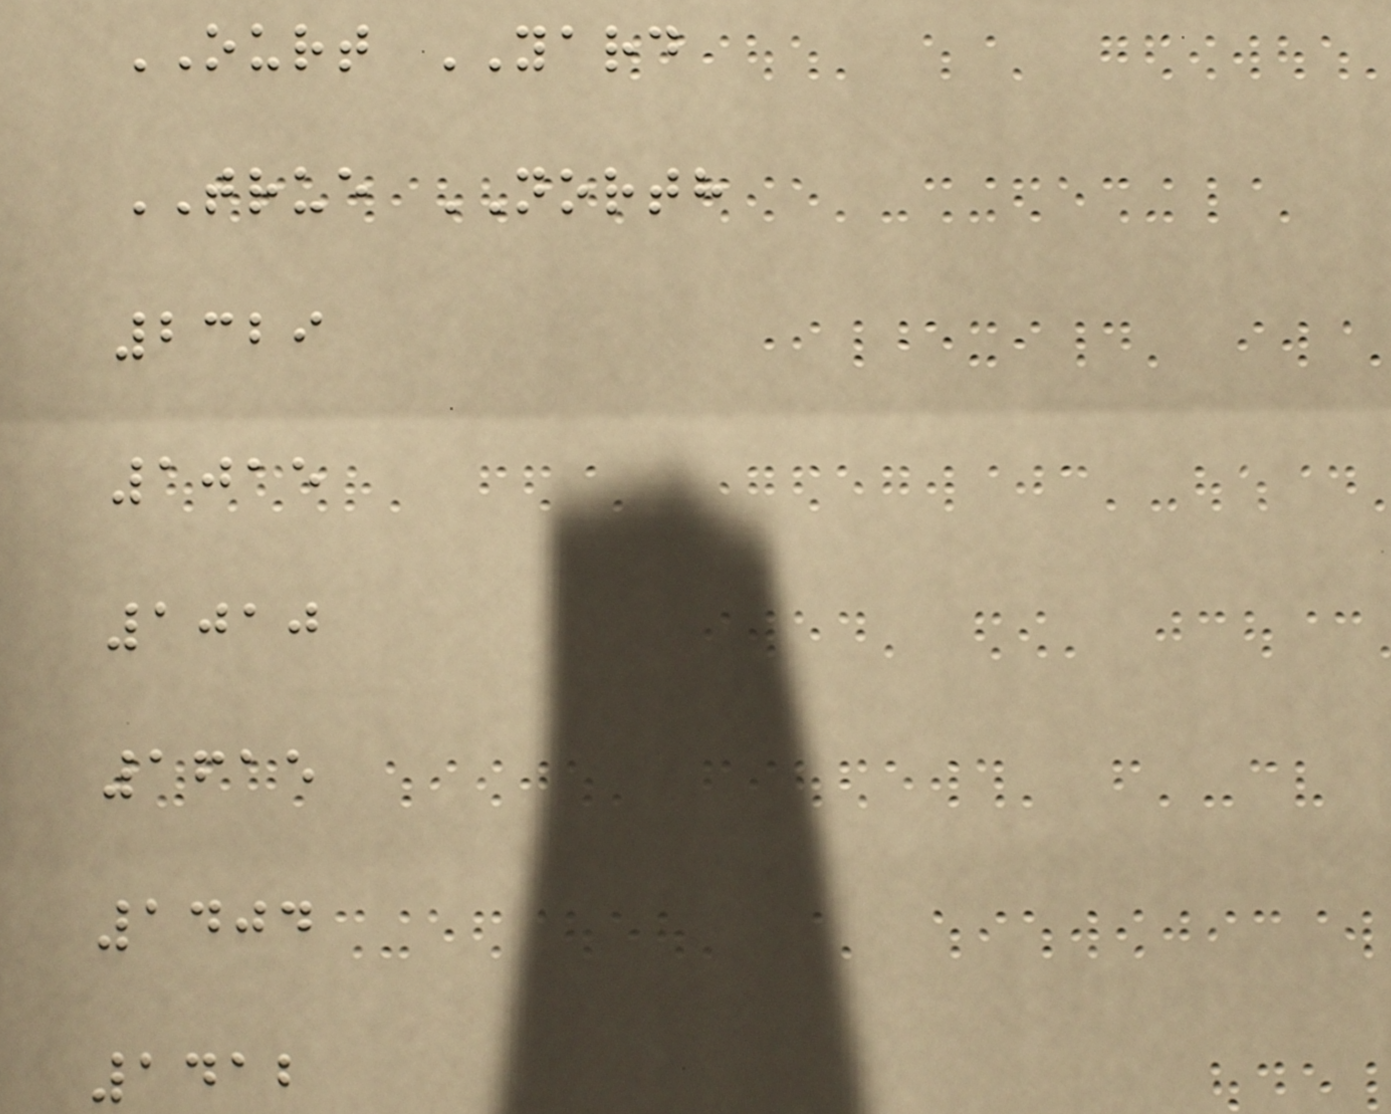OURT YARD
TRUE NORTH
2329
1015
1010
1615
1404
1412
